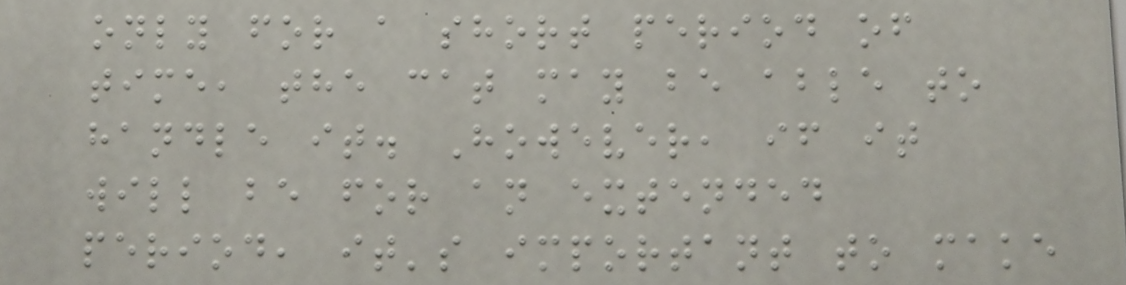only for a short period of
time, the cat may be able to
handle it. However, if it
will be for an extended
period, it's important to make
